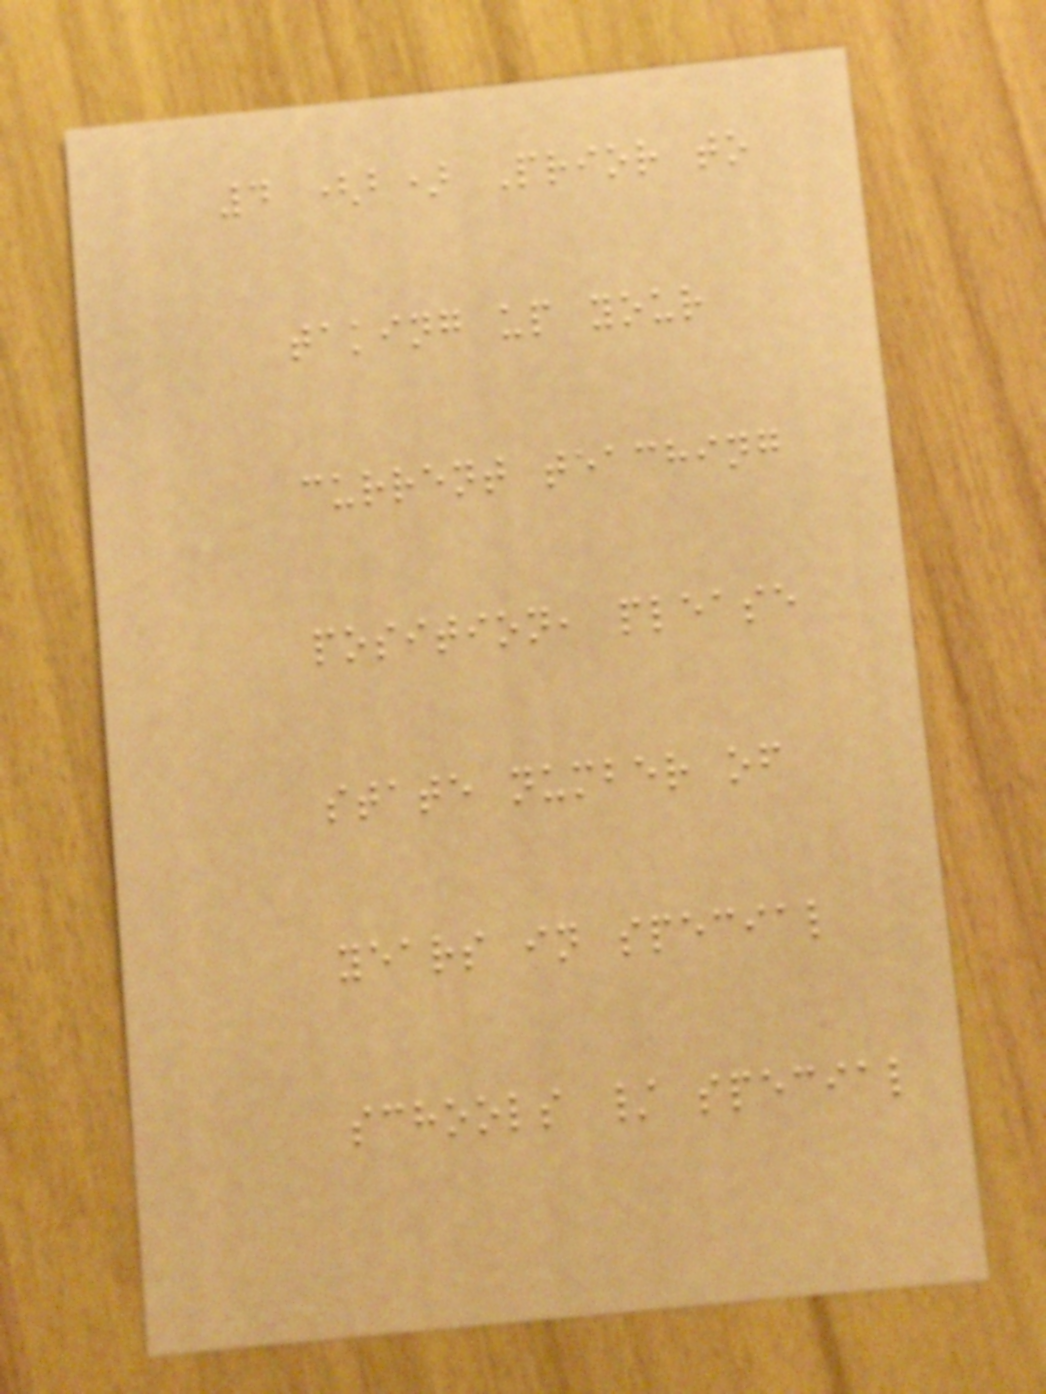4 (b) Prior to
taking up your
current teaching
position, please
state number of
years in special
schools / special
